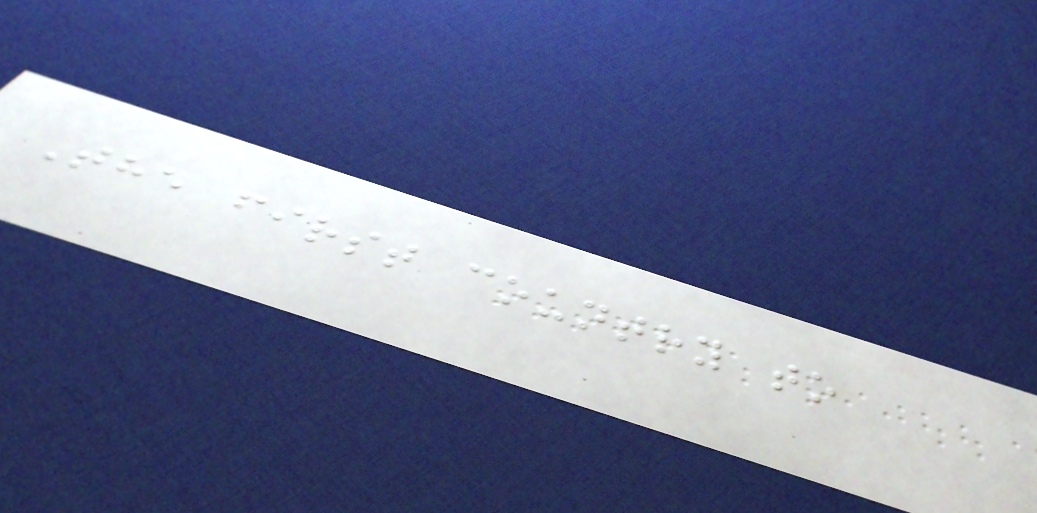The first country to
